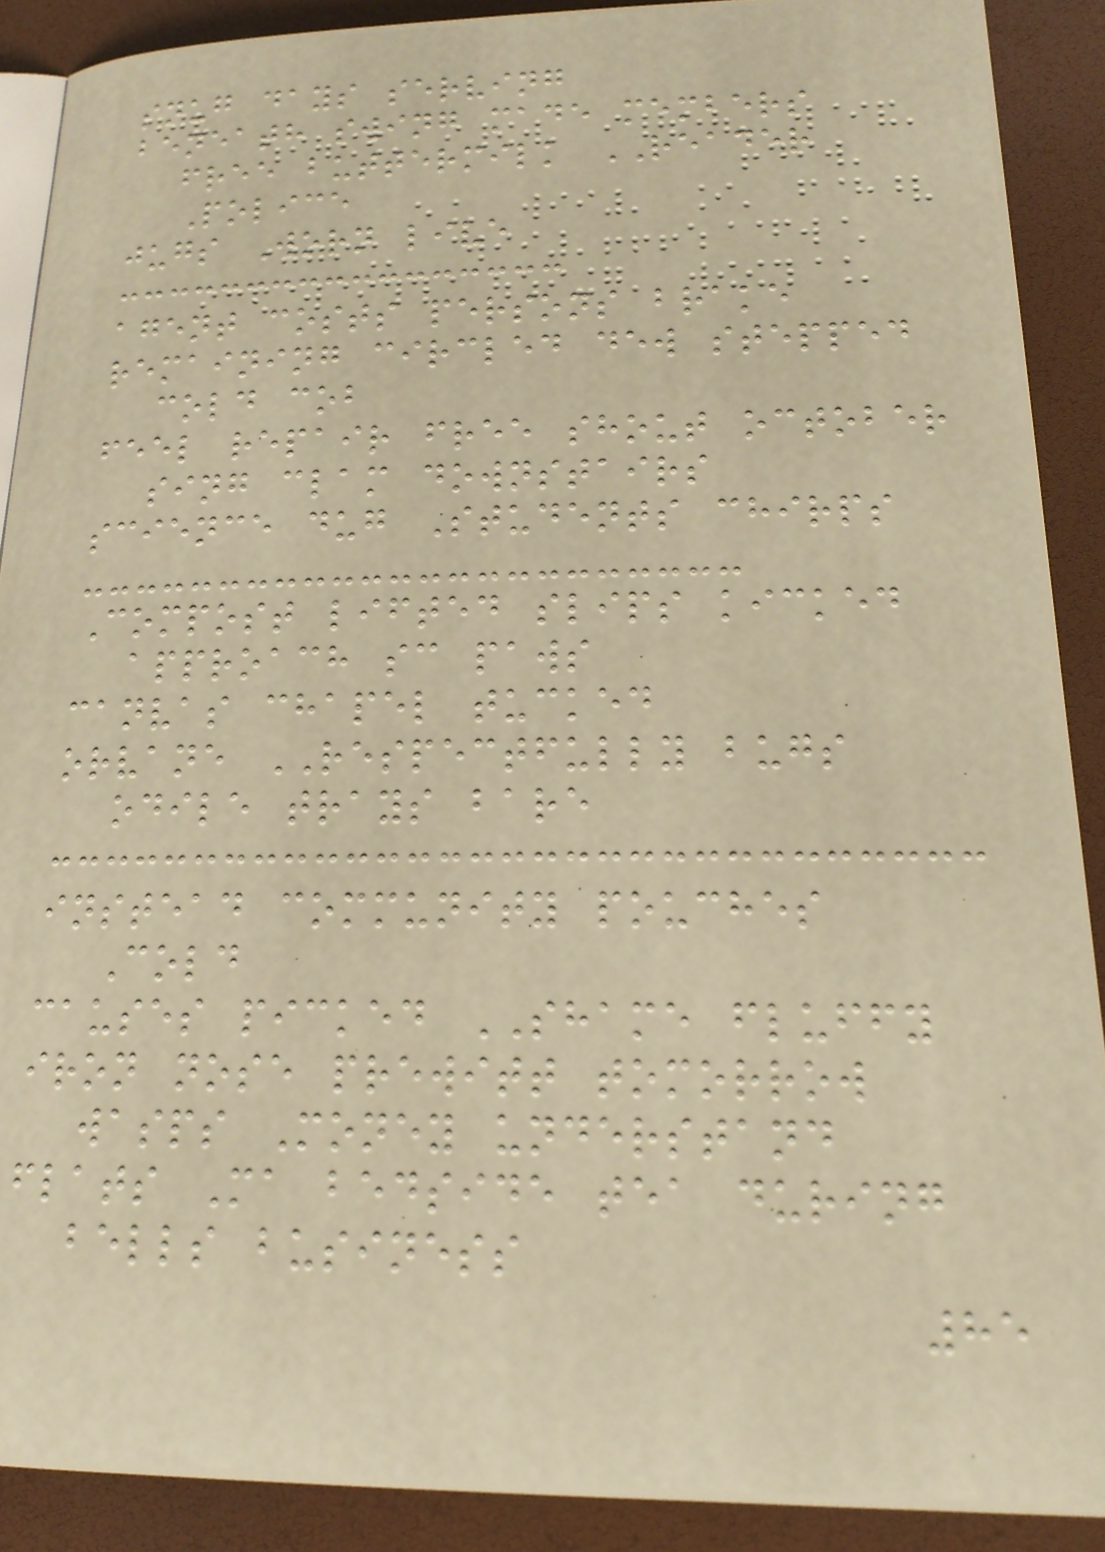snug days serving
beneath swing made members
free buttermilk READER
Police
jugs Worn live
agent costs persons brake
remaining circled dew stepped
cold cob
feel repair free shout october
sing clam downstairs
science dug Students chirps
Compost lifted slips kicked
approach sc paws
canvas chapel tucked
orvane RESPECTFULLY bugs
odile trays bare
instead community pouches
Cold
causes picked SHAME fluffy
iron nose prewitt tomorrow
wasps Money understand
flats Ma bedside tea during
bells business
85
